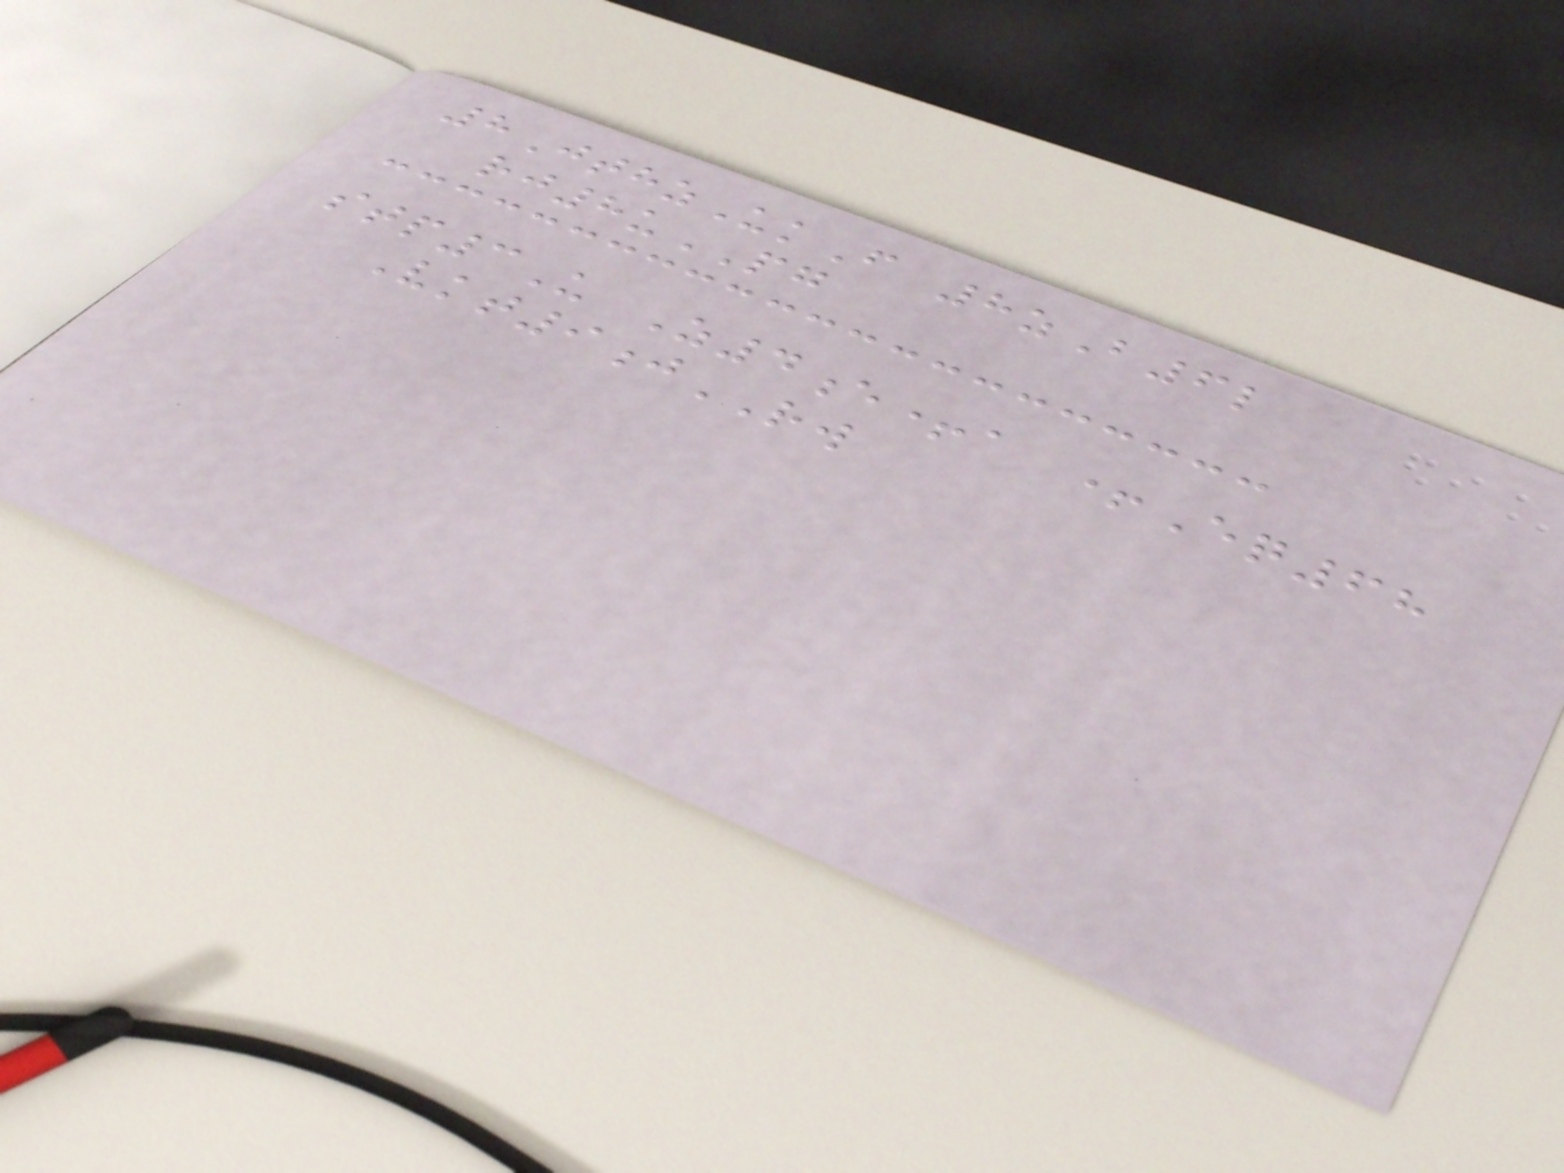8JthzUkF 8zB6l
rj8uPG
stp3U Z4e+a +Eq68
Vkt9jRW
